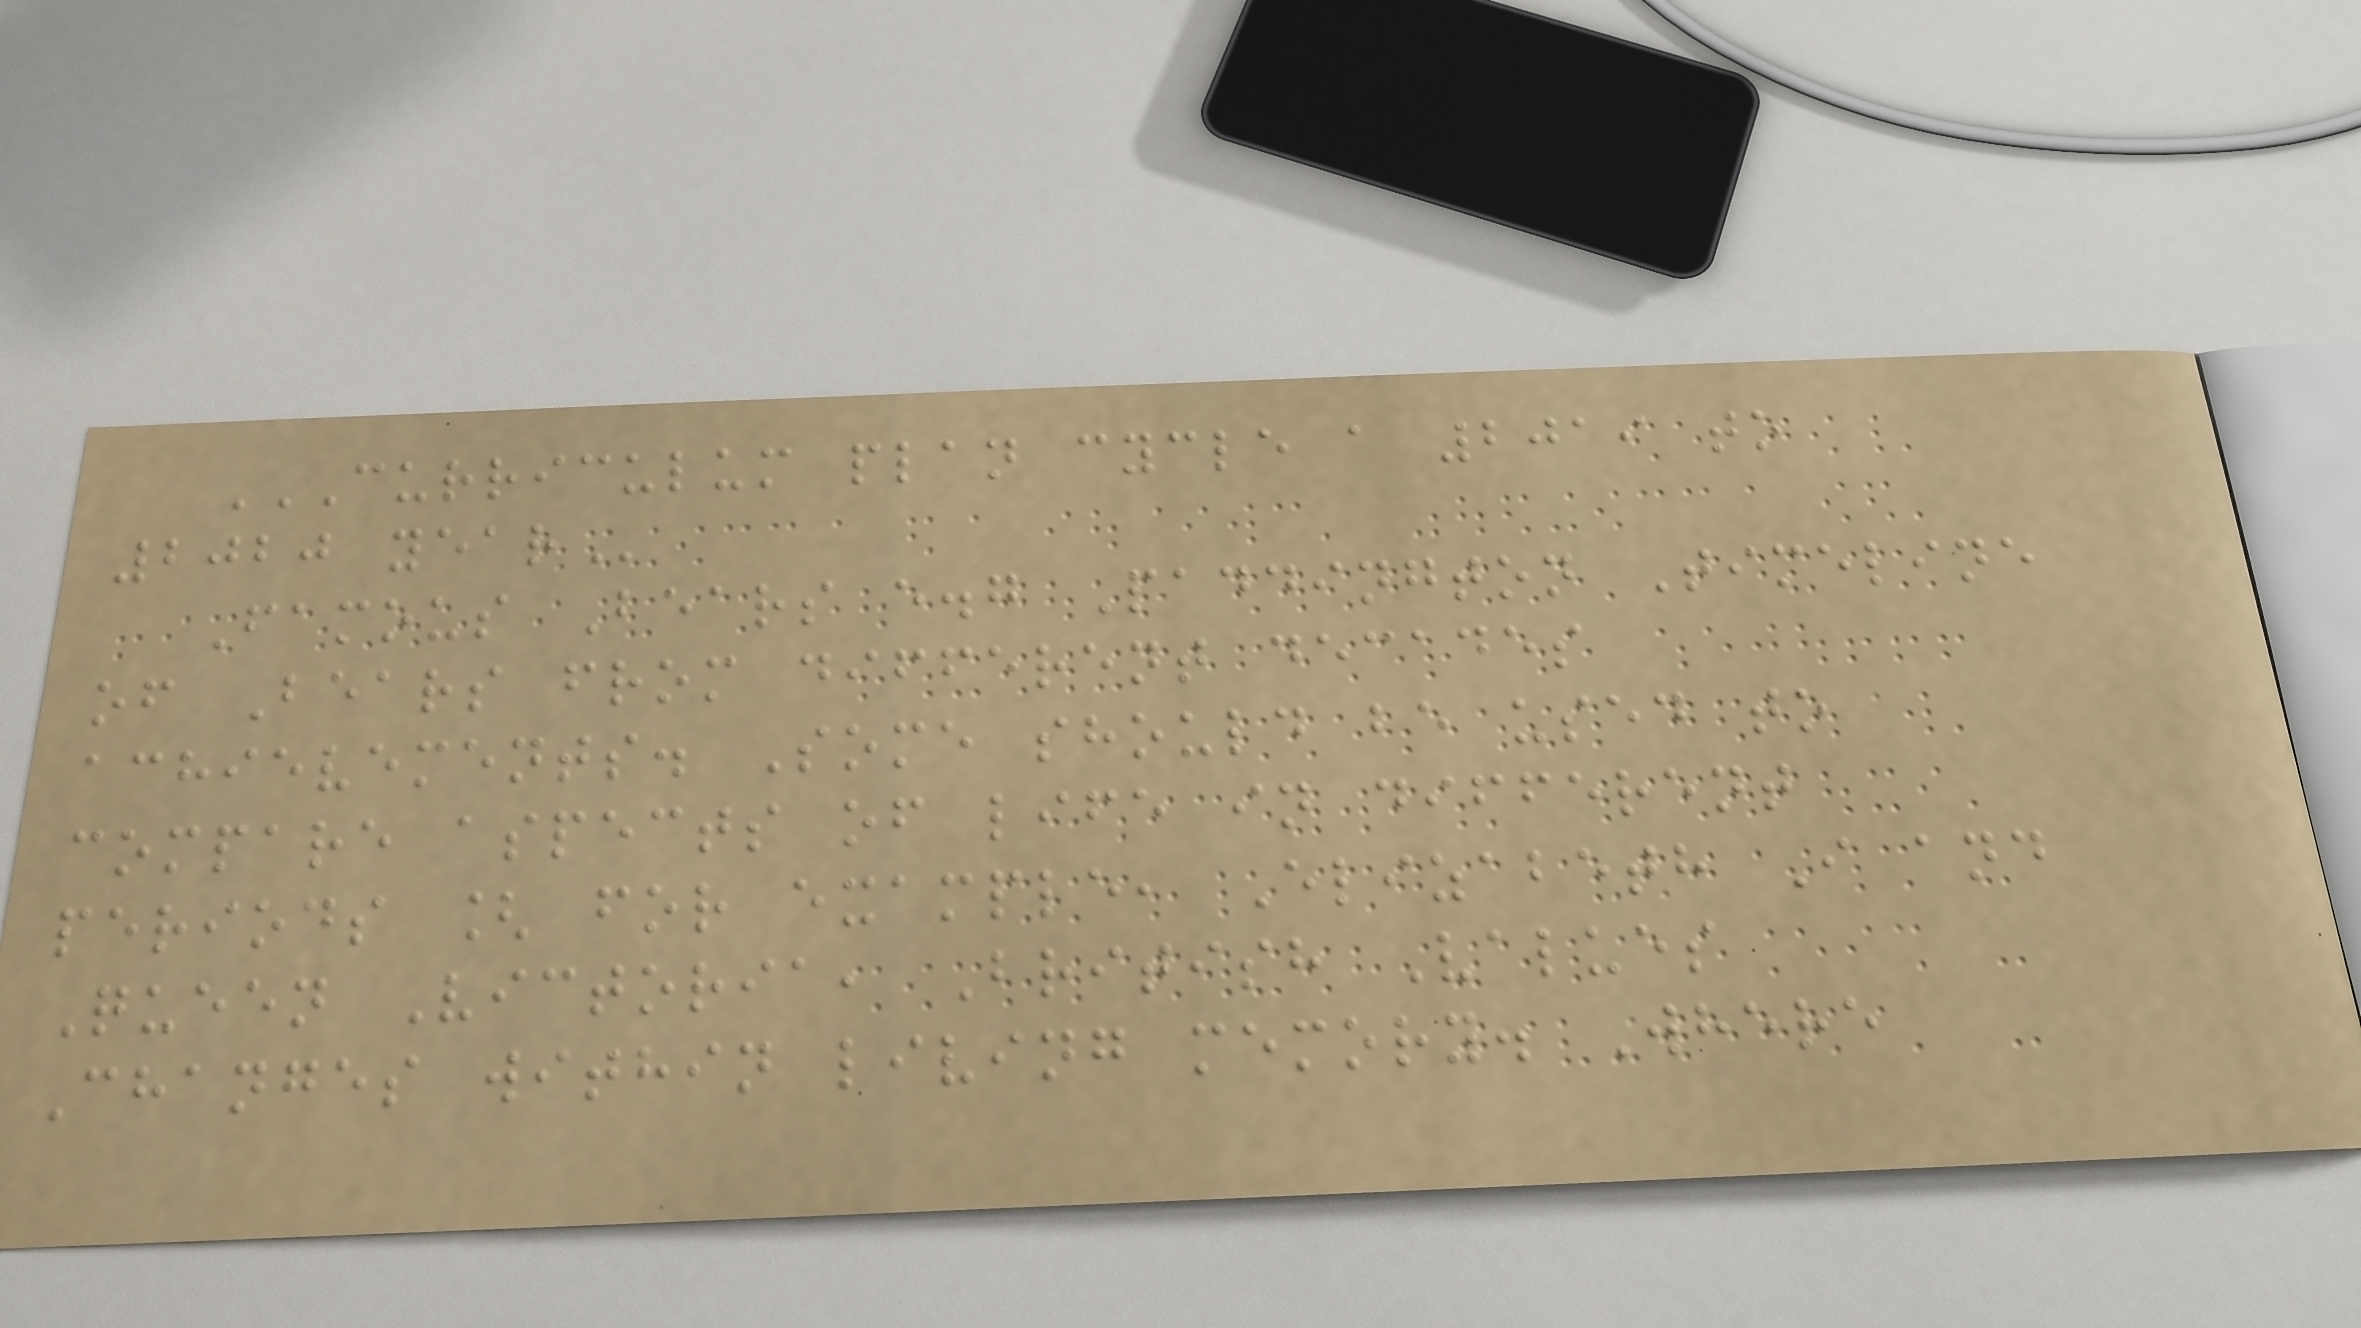CURRICULUM PLAN CYCLE A 2019 TO
2020 YEAR
Famous Bears e.g Paddington Timeline
of Bears from different decades
achievements. Some should be used to
compare aspects of life in different
periods [ for example, Elizabeth I and
Queen Victoria, British Values
Changes within living memory. Where
